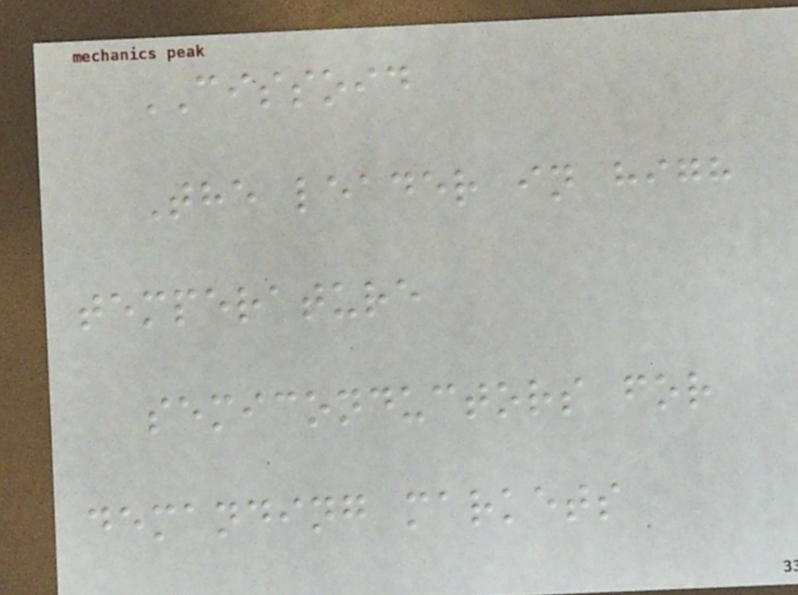CISSOID
The leader in high
temperature
semiconductors for
demanding markets
